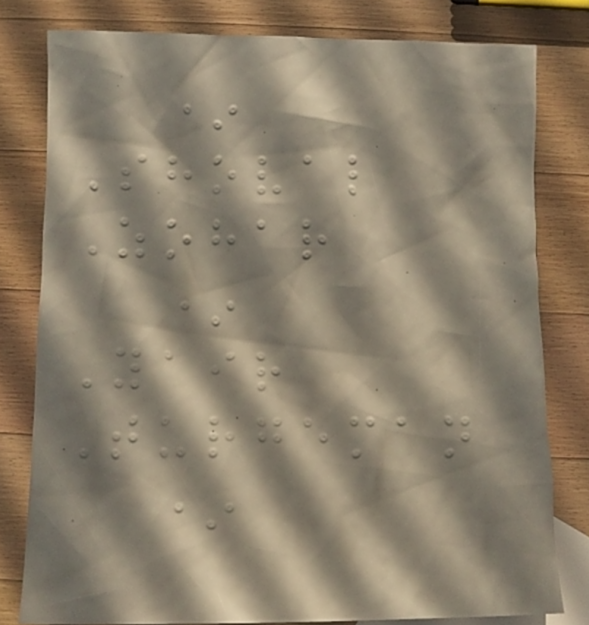*
Shoval
Zohar
*
Yair
Turgeman
*
